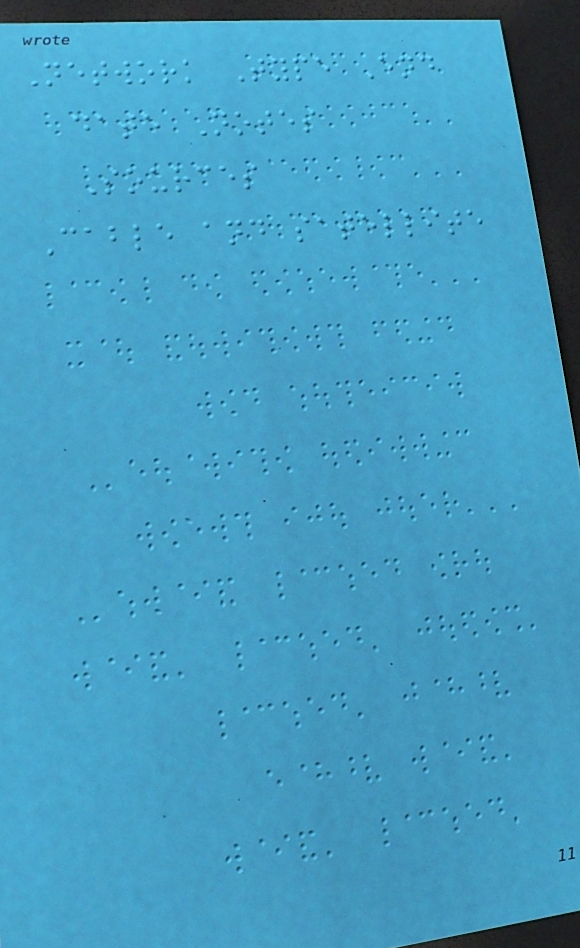Network Type End
date Notes
Sources
Cable and satellite
